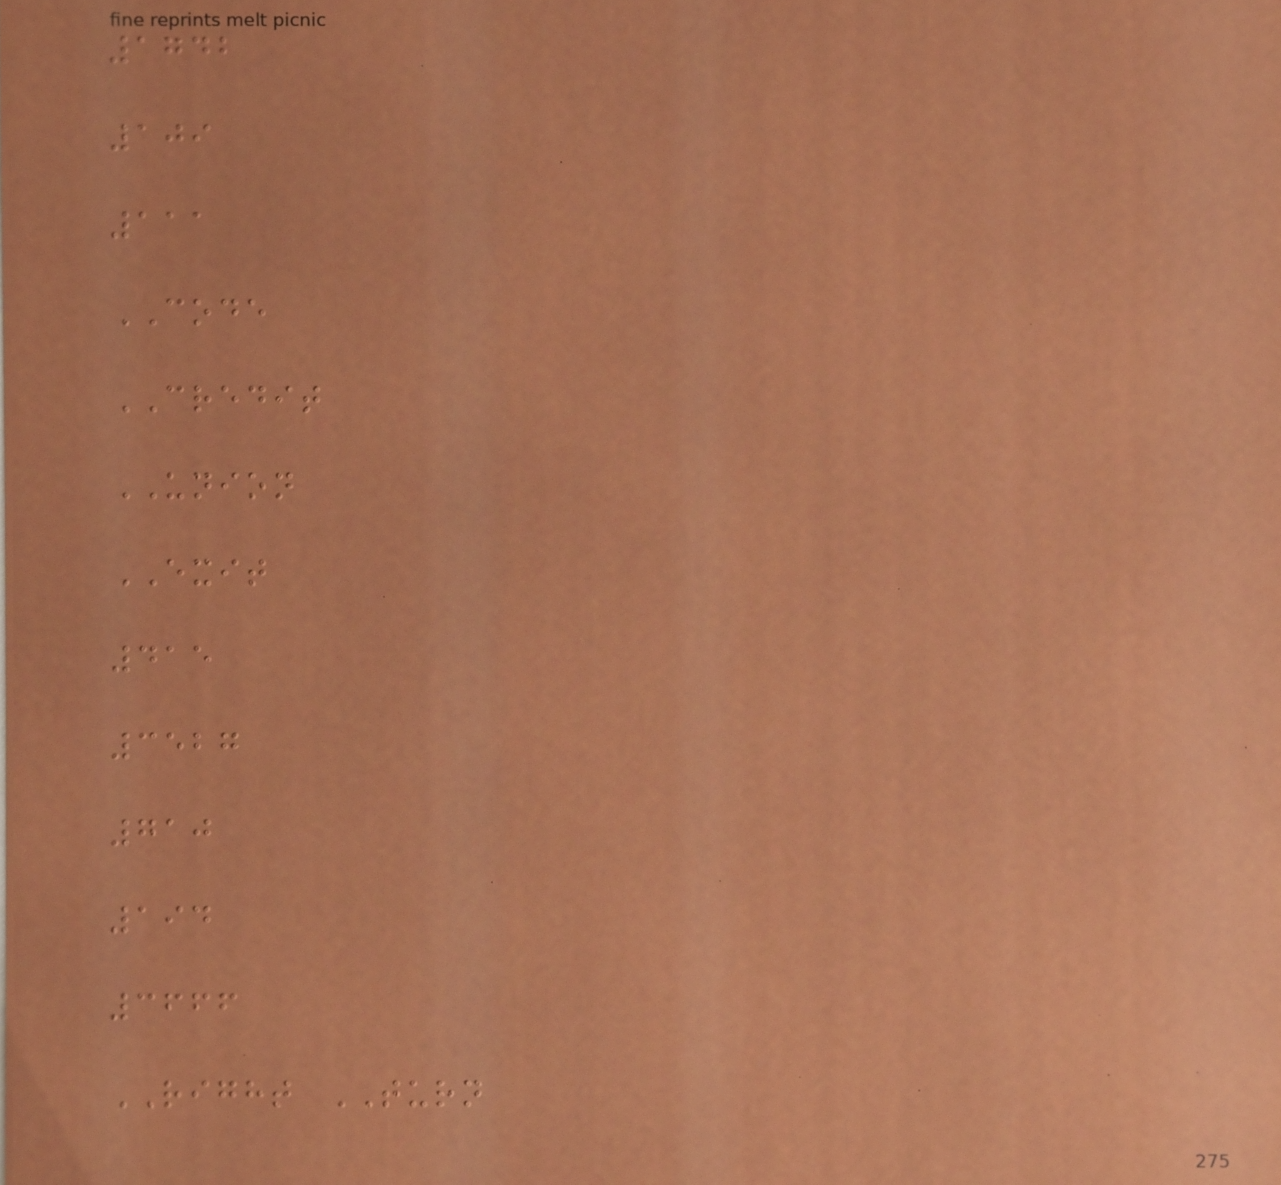1742
109
111
CODE
CREDIT
UNION
EXIT
415
3527
710
194
3666
RIGHT TURN
